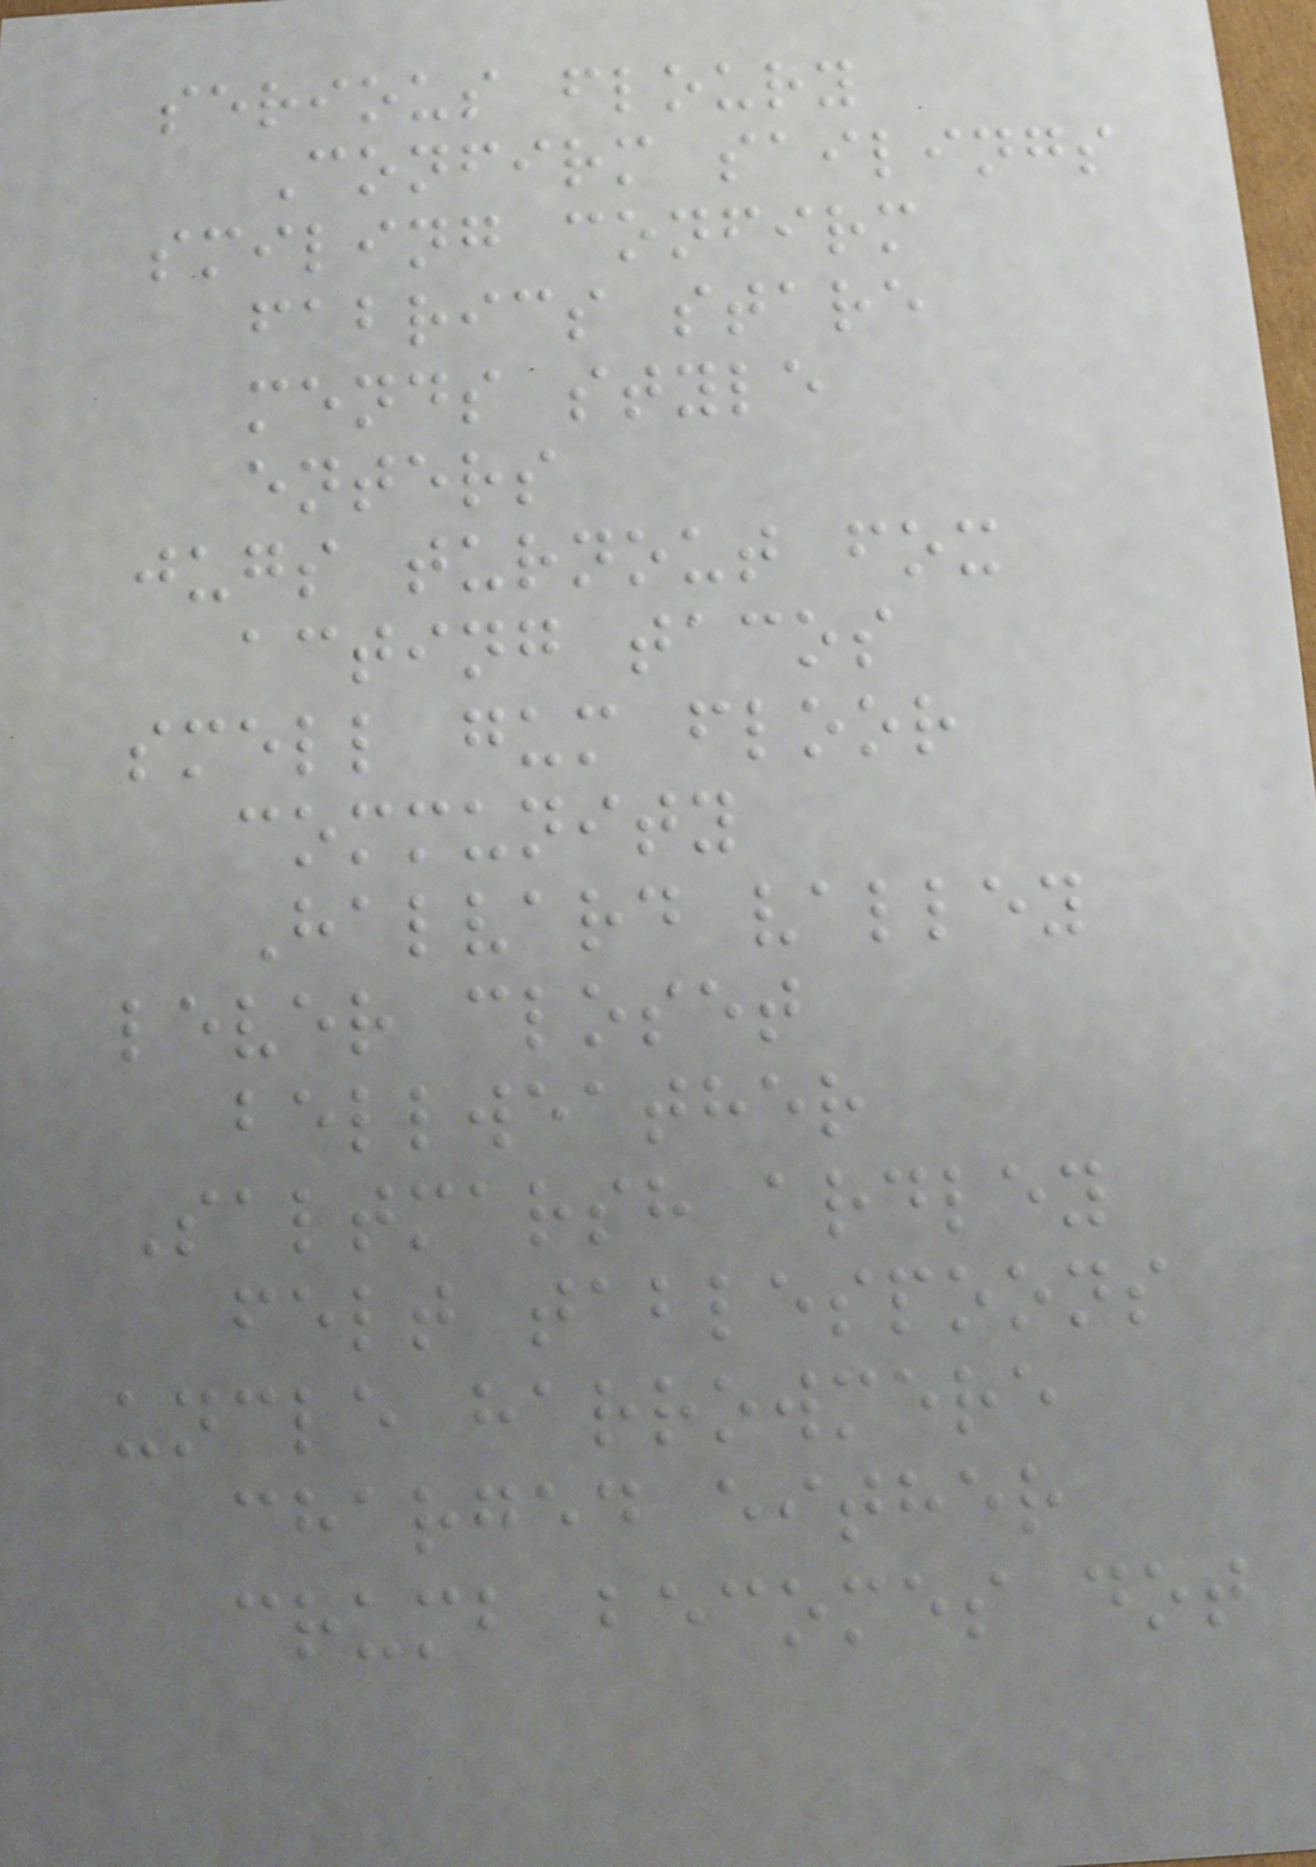serious floury
Confirm sailings
smiling confirm
fabrics stare
mends style
enters
jugs turnout fox
acting tacos
smell gum floor
community
Halvard valley
lever closet
bellweather
Saltmarsh ardley
felt tablespoons
uncle harrowmere
charged either
crumb becomes dot
